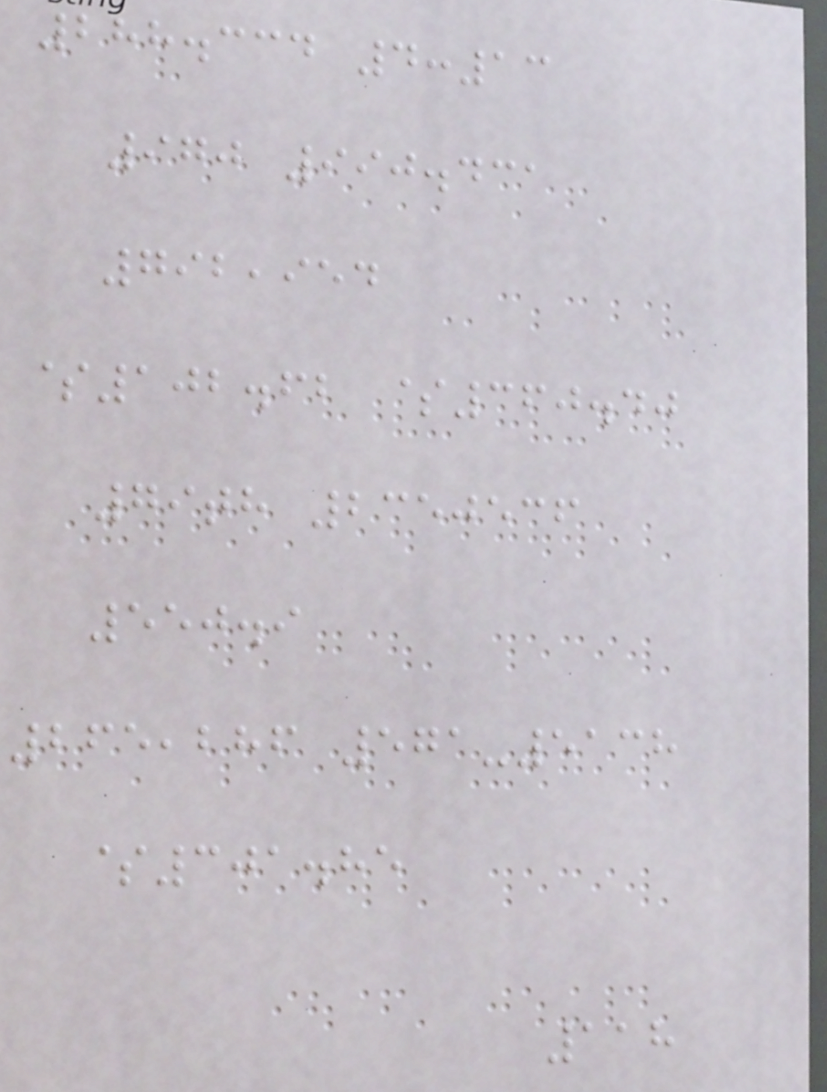288.334 4:13
970 990.431
792,954
$102.62 $360.40
79th 2350536
550.9
265,286 571-5138
$301.85
118
